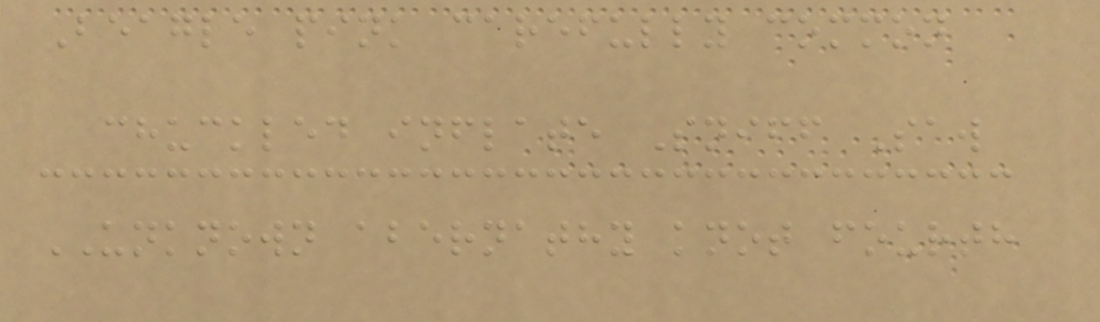Beagle pink carefully common
chuckled inflate Sniff Saw
UNKNOWN abernathy knot fourth
